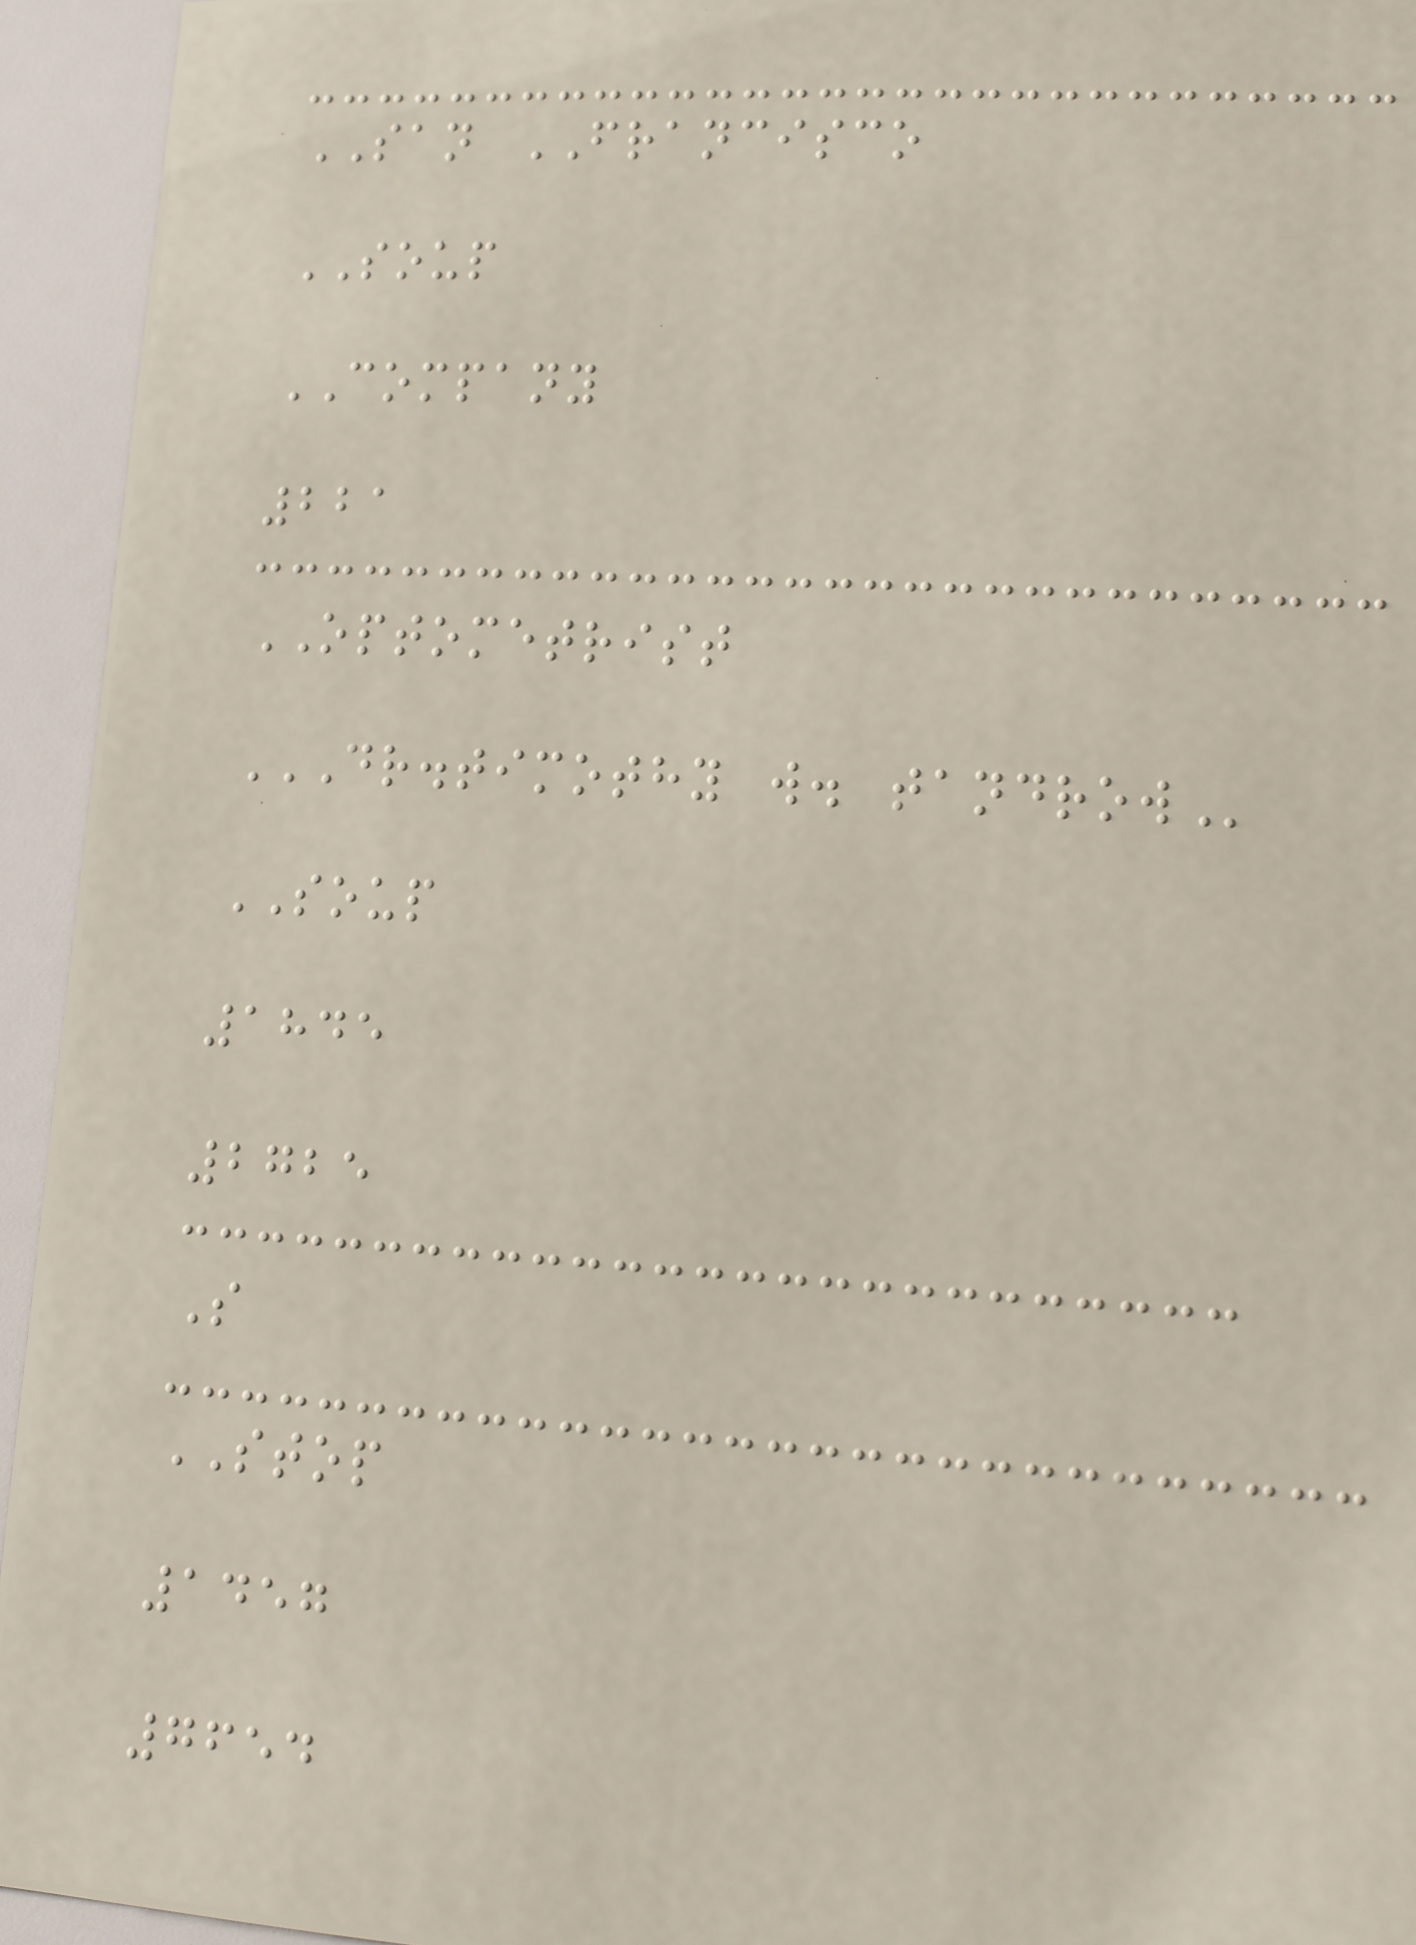SAN FRANCISCO
SOUP
COMPANY
221
OPTOMETRIST
DR.TIMOTHY W. TANDROW
SOUP
1845
2725
S
STOP
1457
7654
